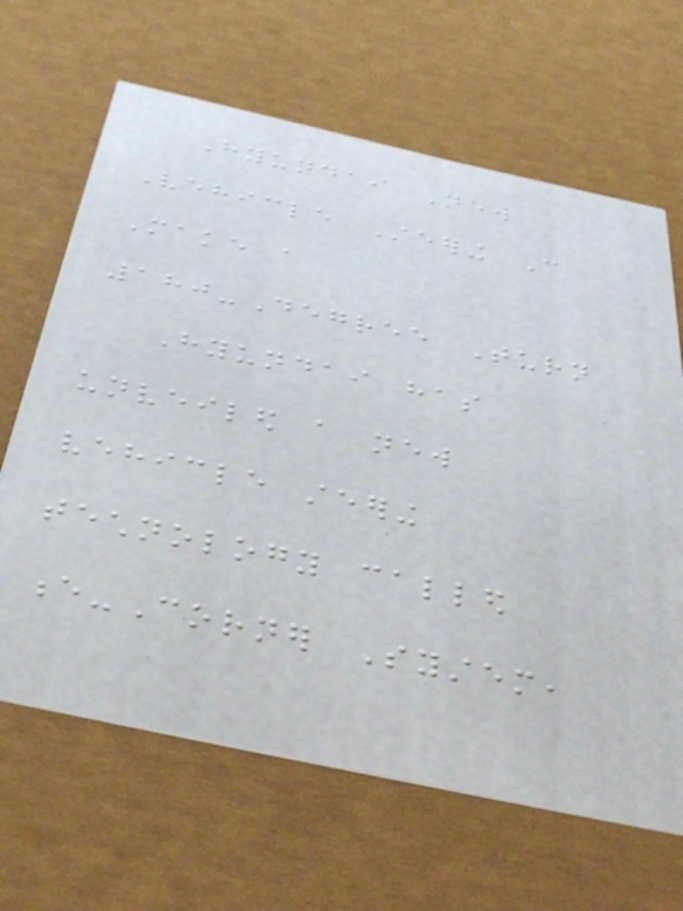Hyundai New
Vehicle Steering Can
Make a
180-Degree Turn
Hyundai has
unveiled a new
vehicle steering
technology called
e-Corner System,
